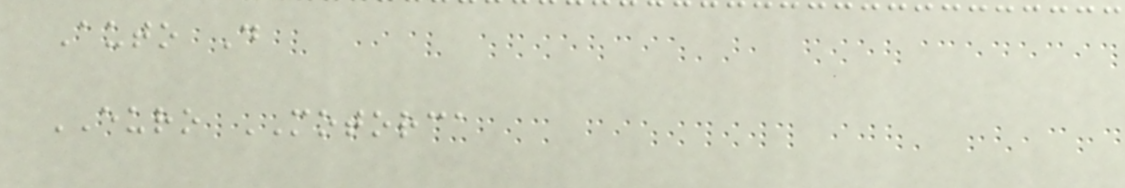Auto D
EURO MOTORCA
